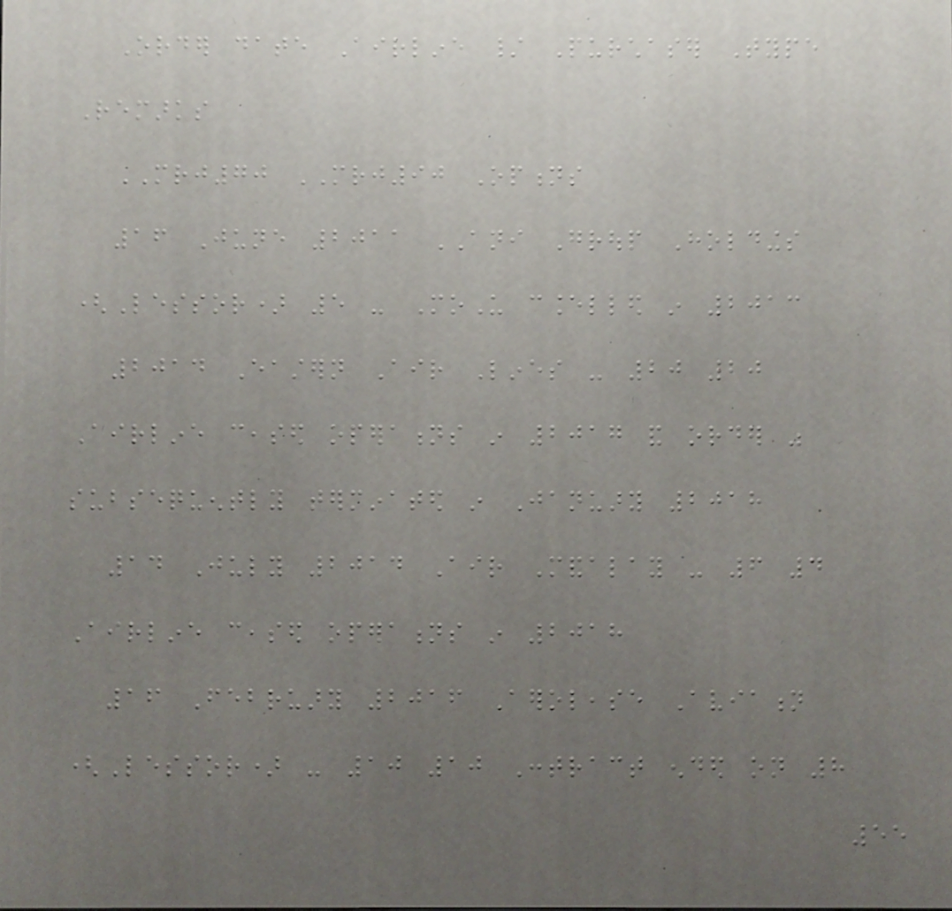Order date Airline / Purchaser Type
Remarks
MRJ70 MRJ90 Options
16 June 2011 ANI Group Holdings
(Lessor) 5 - MoU cancelled in 2013
2014 Eastern Air Lines - 20 20
Airline ceased operations in 2017 and order was
subsequently terminated in January 2018
14 July 2014 Air Mandalay - 6 4
Airline ceased operations in 2018
16 February 2016 Aerolease Aviation
(Lessor) - 10 10 Contract ended on 8
55
